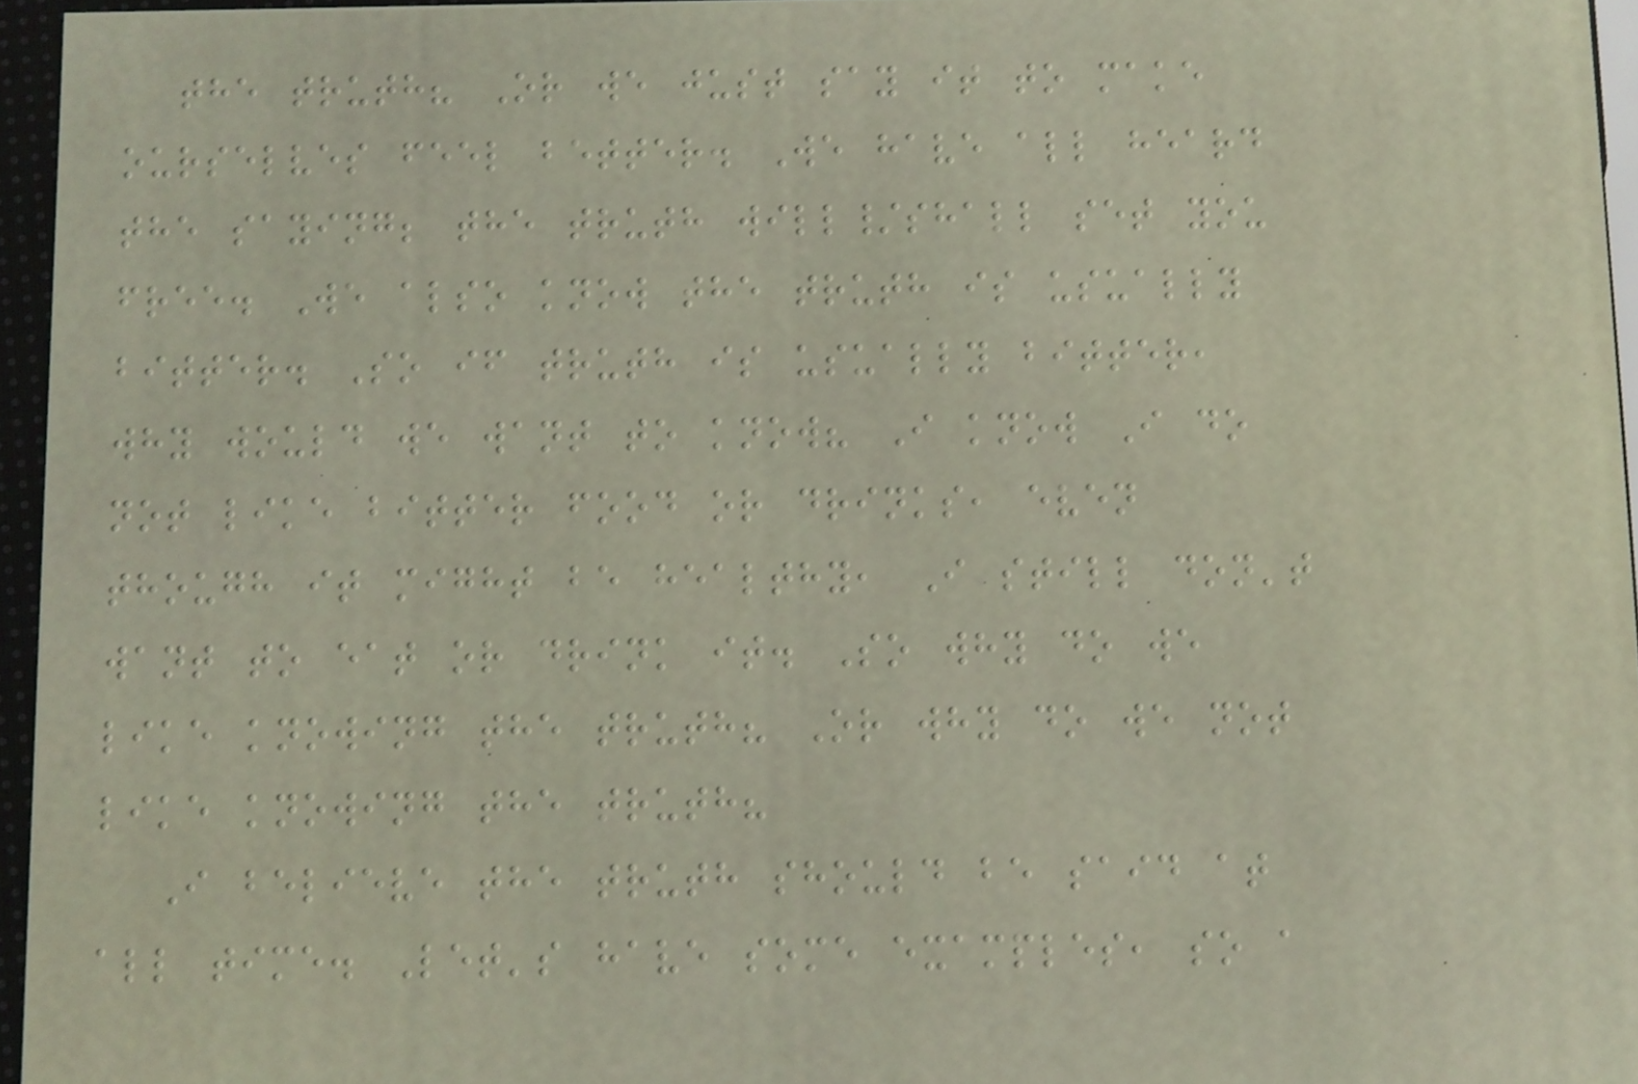the truth? Or we just say it to make
ourselves feel better. We have all heard
the saying; the truth will/shall set you
free. We also know the truth is usually
bitter. So if truth is usually bitter,
why would we want to know? I know I do
not like bitter food or drinks, even
though it might be healthy, I still don't
want to eat or drink it. So why do we
like knowing the truth? Or why do we not
like knowing the truth?
I believe the truth should be said at
all time. Let's have some examples, so a
